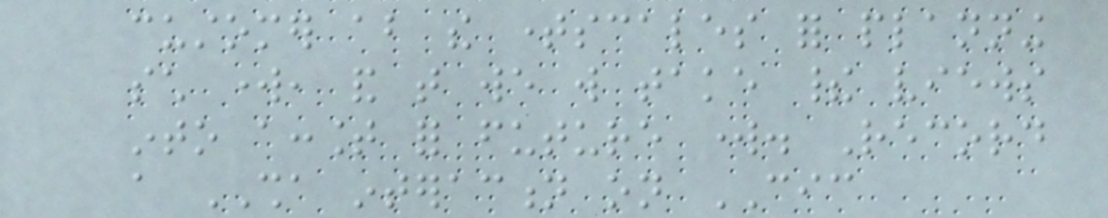customer about the timescales for planning
such work, and that we will take their views
into account for future work. Record
a SHA interaction on CIC
